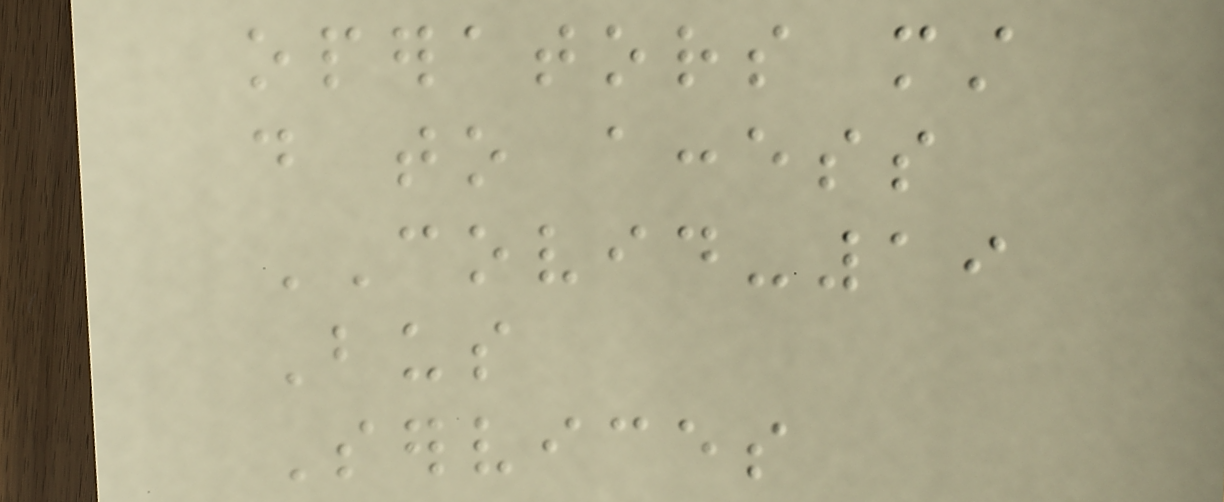operators must
do to access
COVID-19
Bus
Services
